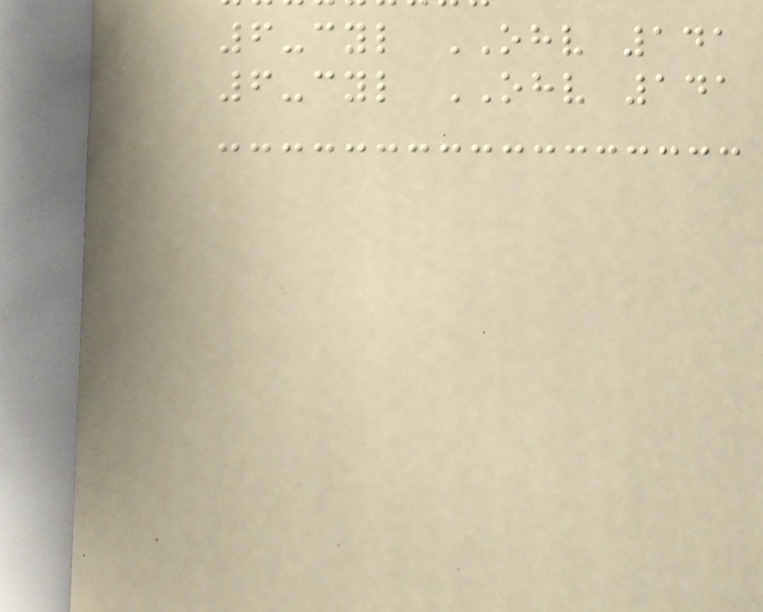6-cyl OHV 141
6-cyl OHV 141
